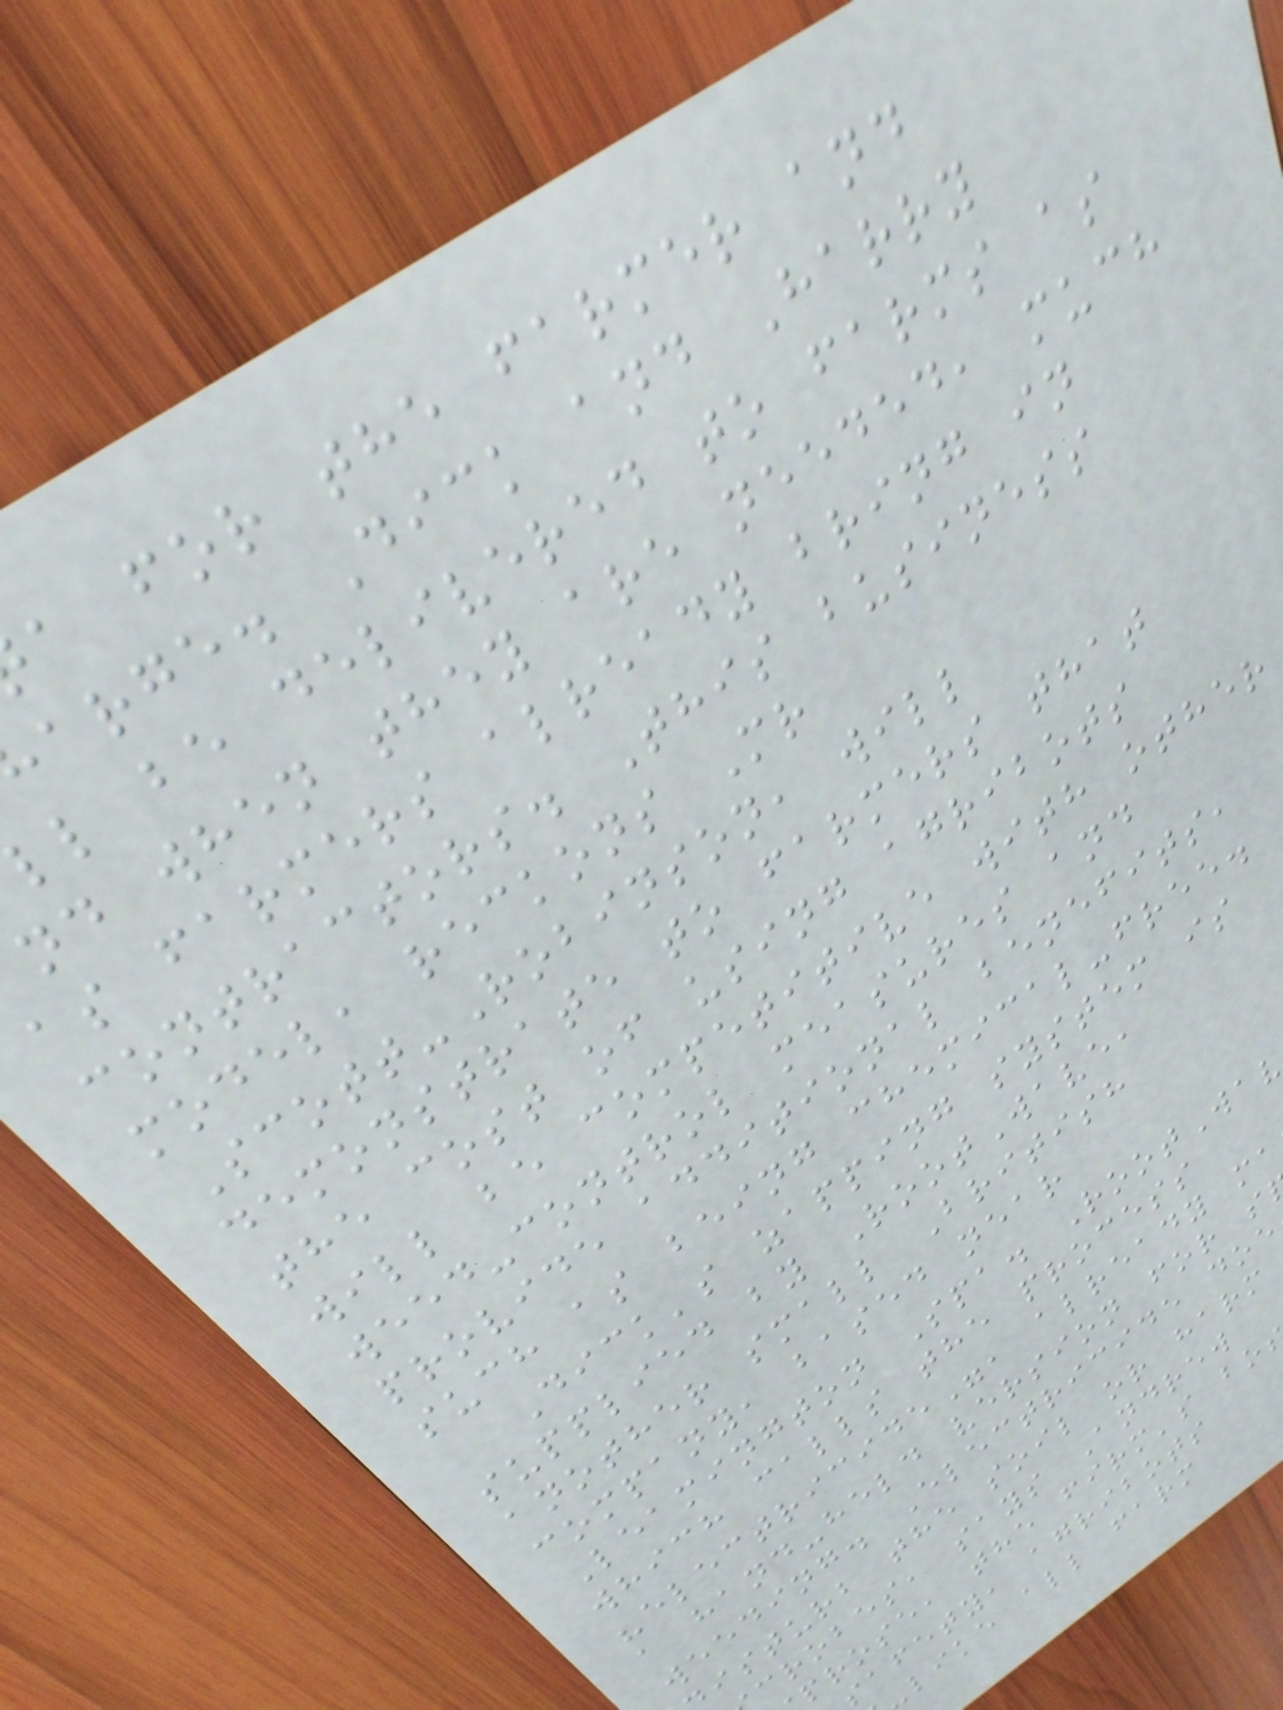a for the farmer and
arge. Dick and Harry
ll be delivered to farms as
nd when they are needed, much
as farmers already bring in
contractors. This business
model, reckons Mr
Scott-Robinson, will
demonstrate to farmers that
the cost of using agribots
will be competitive with other
weed-control measures and
provide additional benefits,
such as being chemical-free.
Dick's zapping system is
supplied by RootWave,
another small British
company, based near
Leamington Spa. RootWav
which calls the process
"electricide", already ma
a hand-held version for s
weeding. Electricide doe
isturb the soil or harm
crobes, says Andrew
prose, the firm's bo
safety, agribots
like all farm
